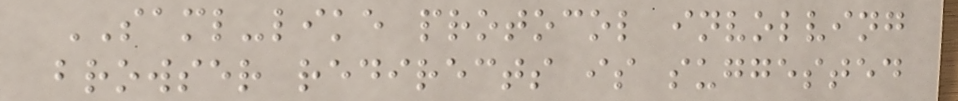SAML-like protocol involving
browser redirects is suggested
